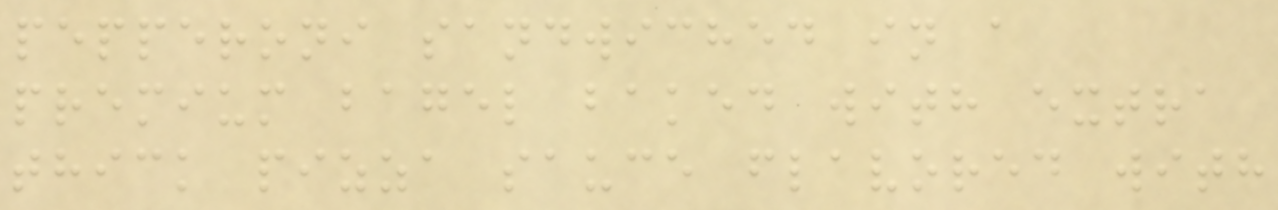pepperoni sandwiched in a
premium bagel baked with extra
thick pizza sauce flavored with
